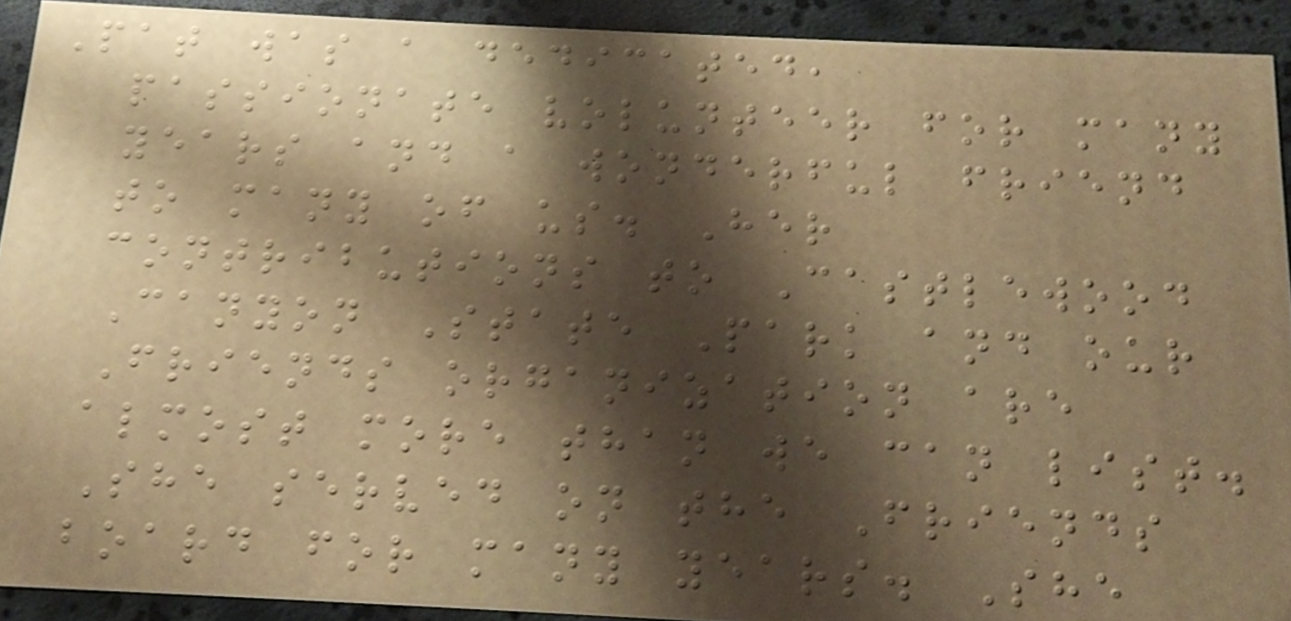Pat was a dedicated,
passionate volunteer for many
years and a wonderful friend
to many of us. Her
contributions to Castlewood
Canyon State Park and our
Friends organization are
almost more than we can list.
She served on the Friends
board for many years. She
